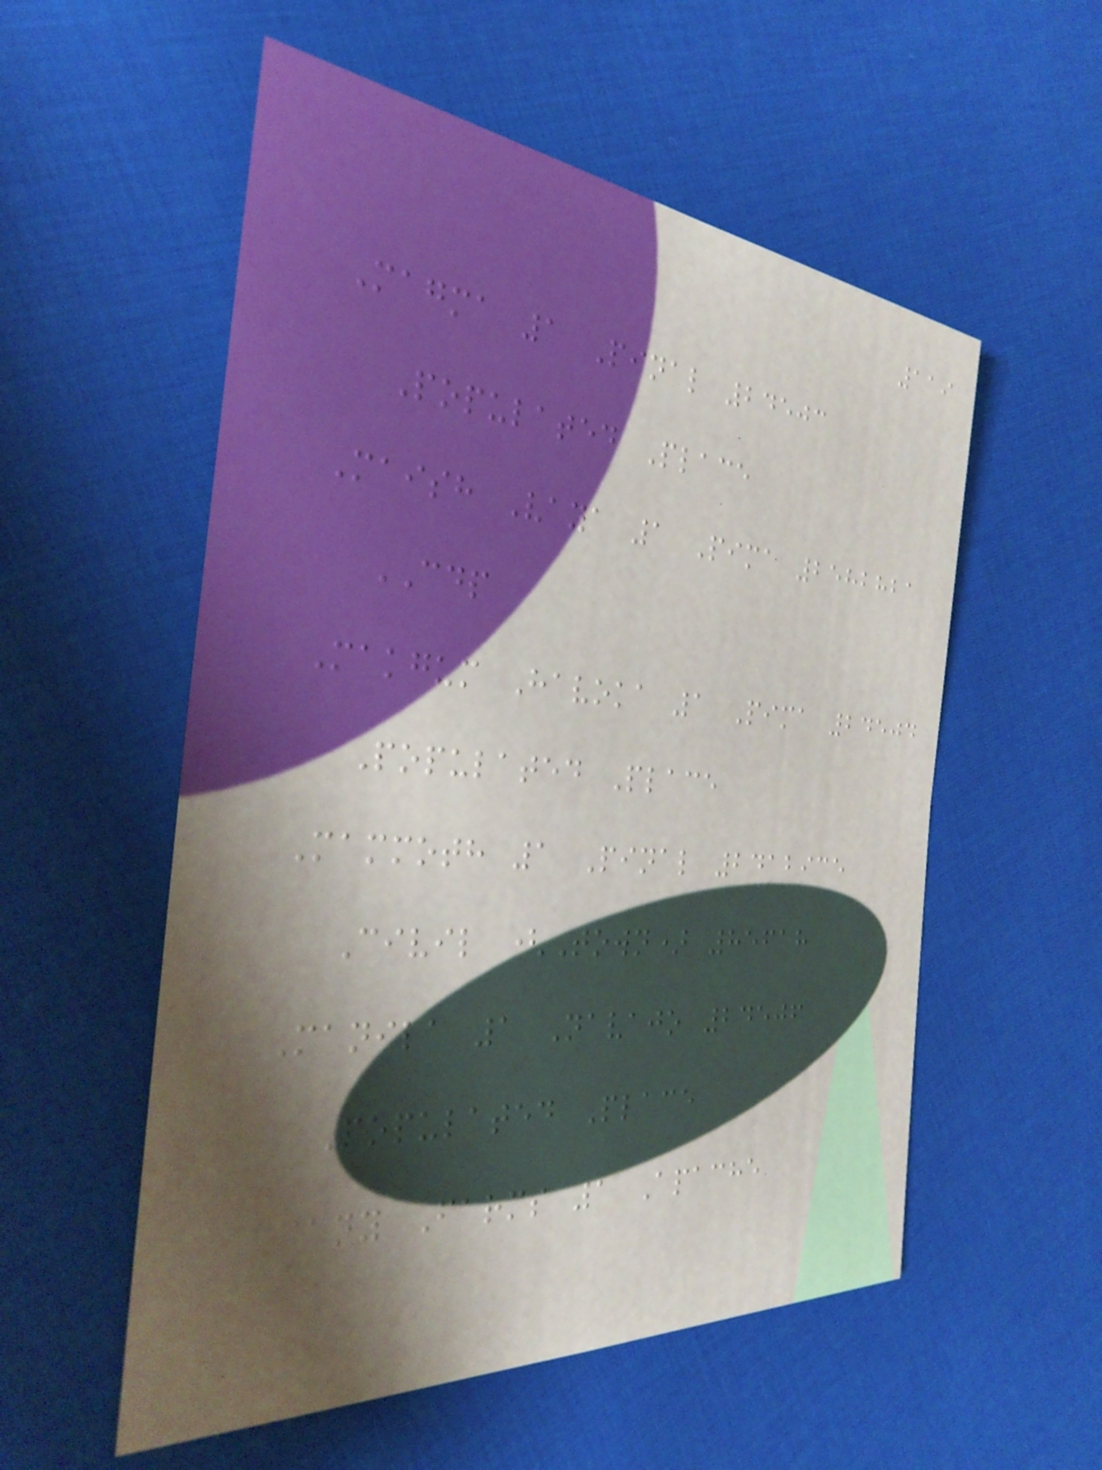119
Magma 1 Pinal 24503
Populated Place
Maish Vaya 1 Pima 2582821
CDP
Makgum Havoka 1 Pima 24504
Populated Place
Mammoth 1 Pinal 2412935
Civil (Town) 85618
Manila 1 Navajo 24506
Populated Place
Many Farms 1 Apache
